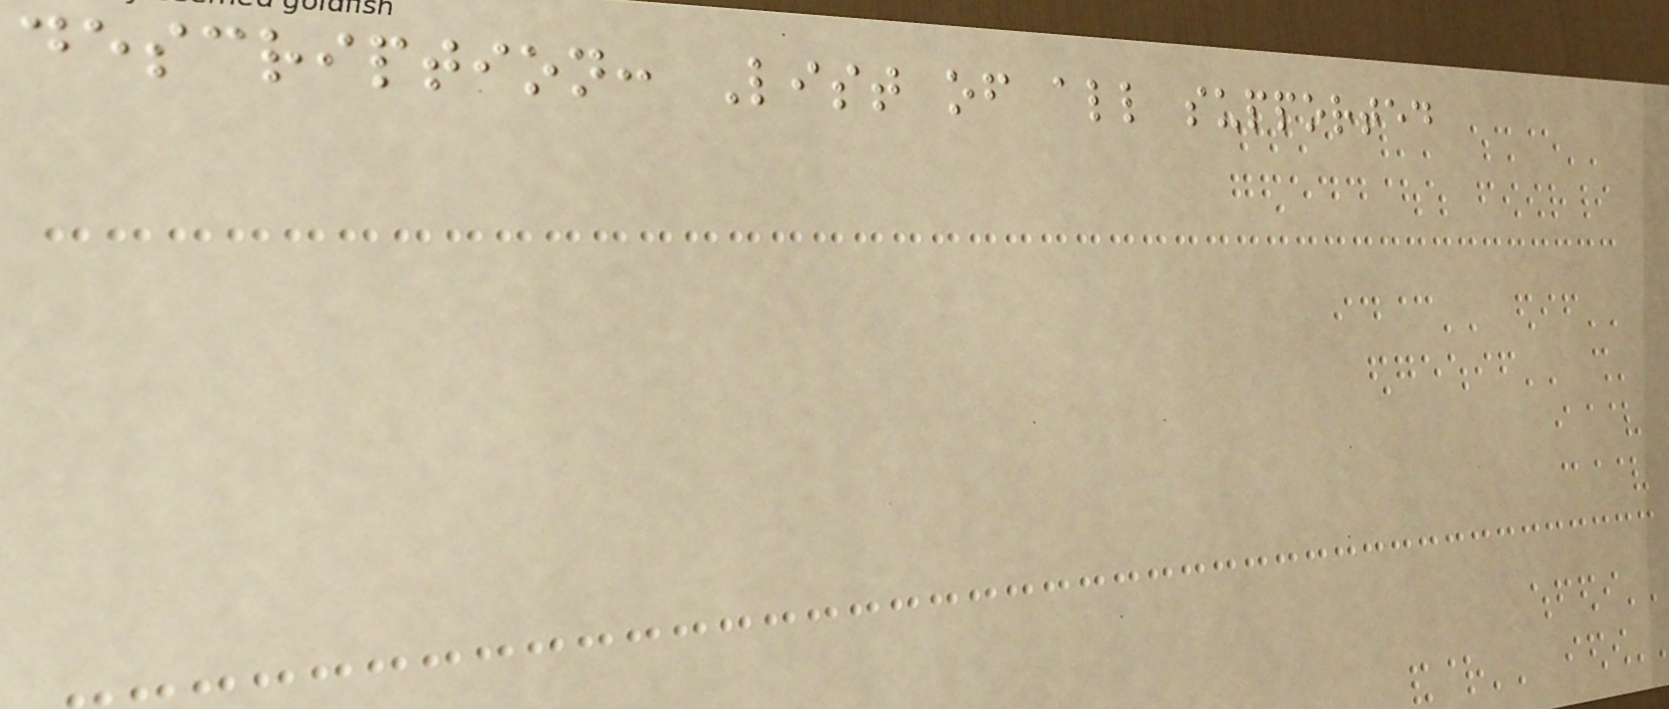description: List of all supported
